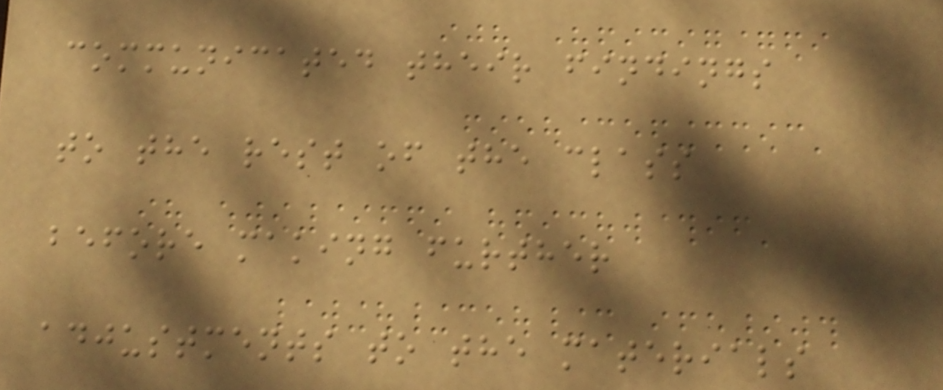communicated their findings
to the rest of the class
before making further
adjustments to the materials
